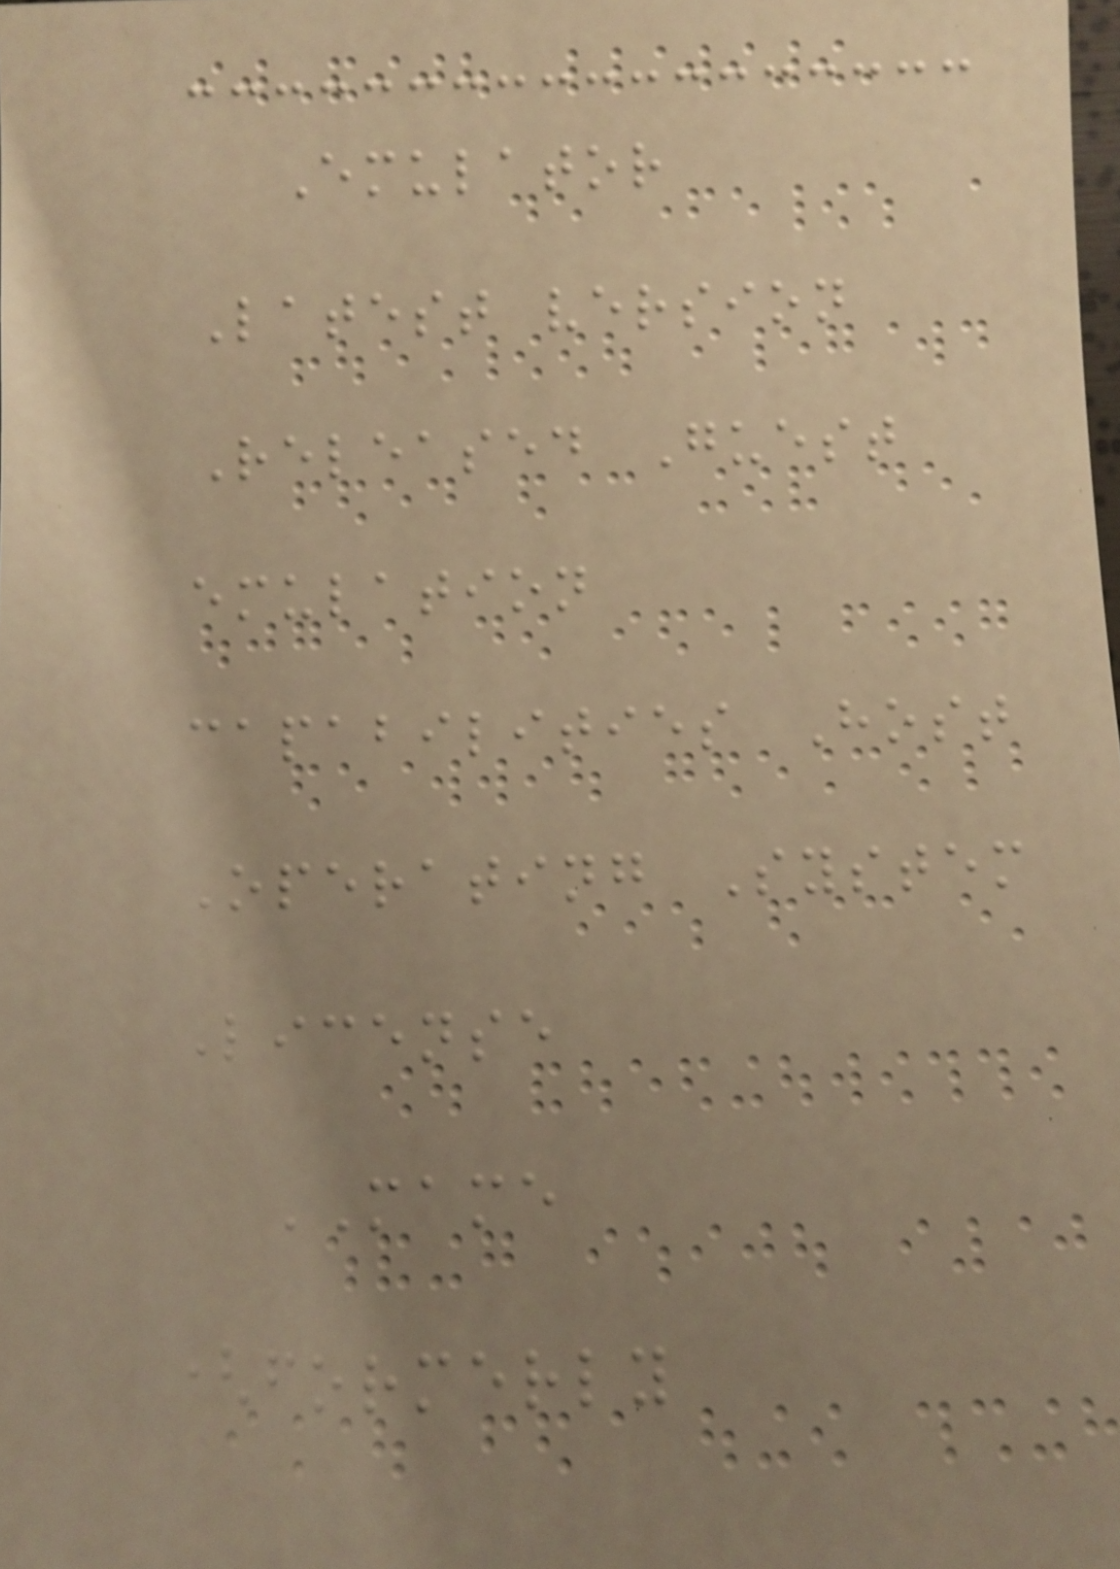Emulator
Latest version
Released Guest
emulation
capabilities Host
Operating System
License
MAME
(formerly
